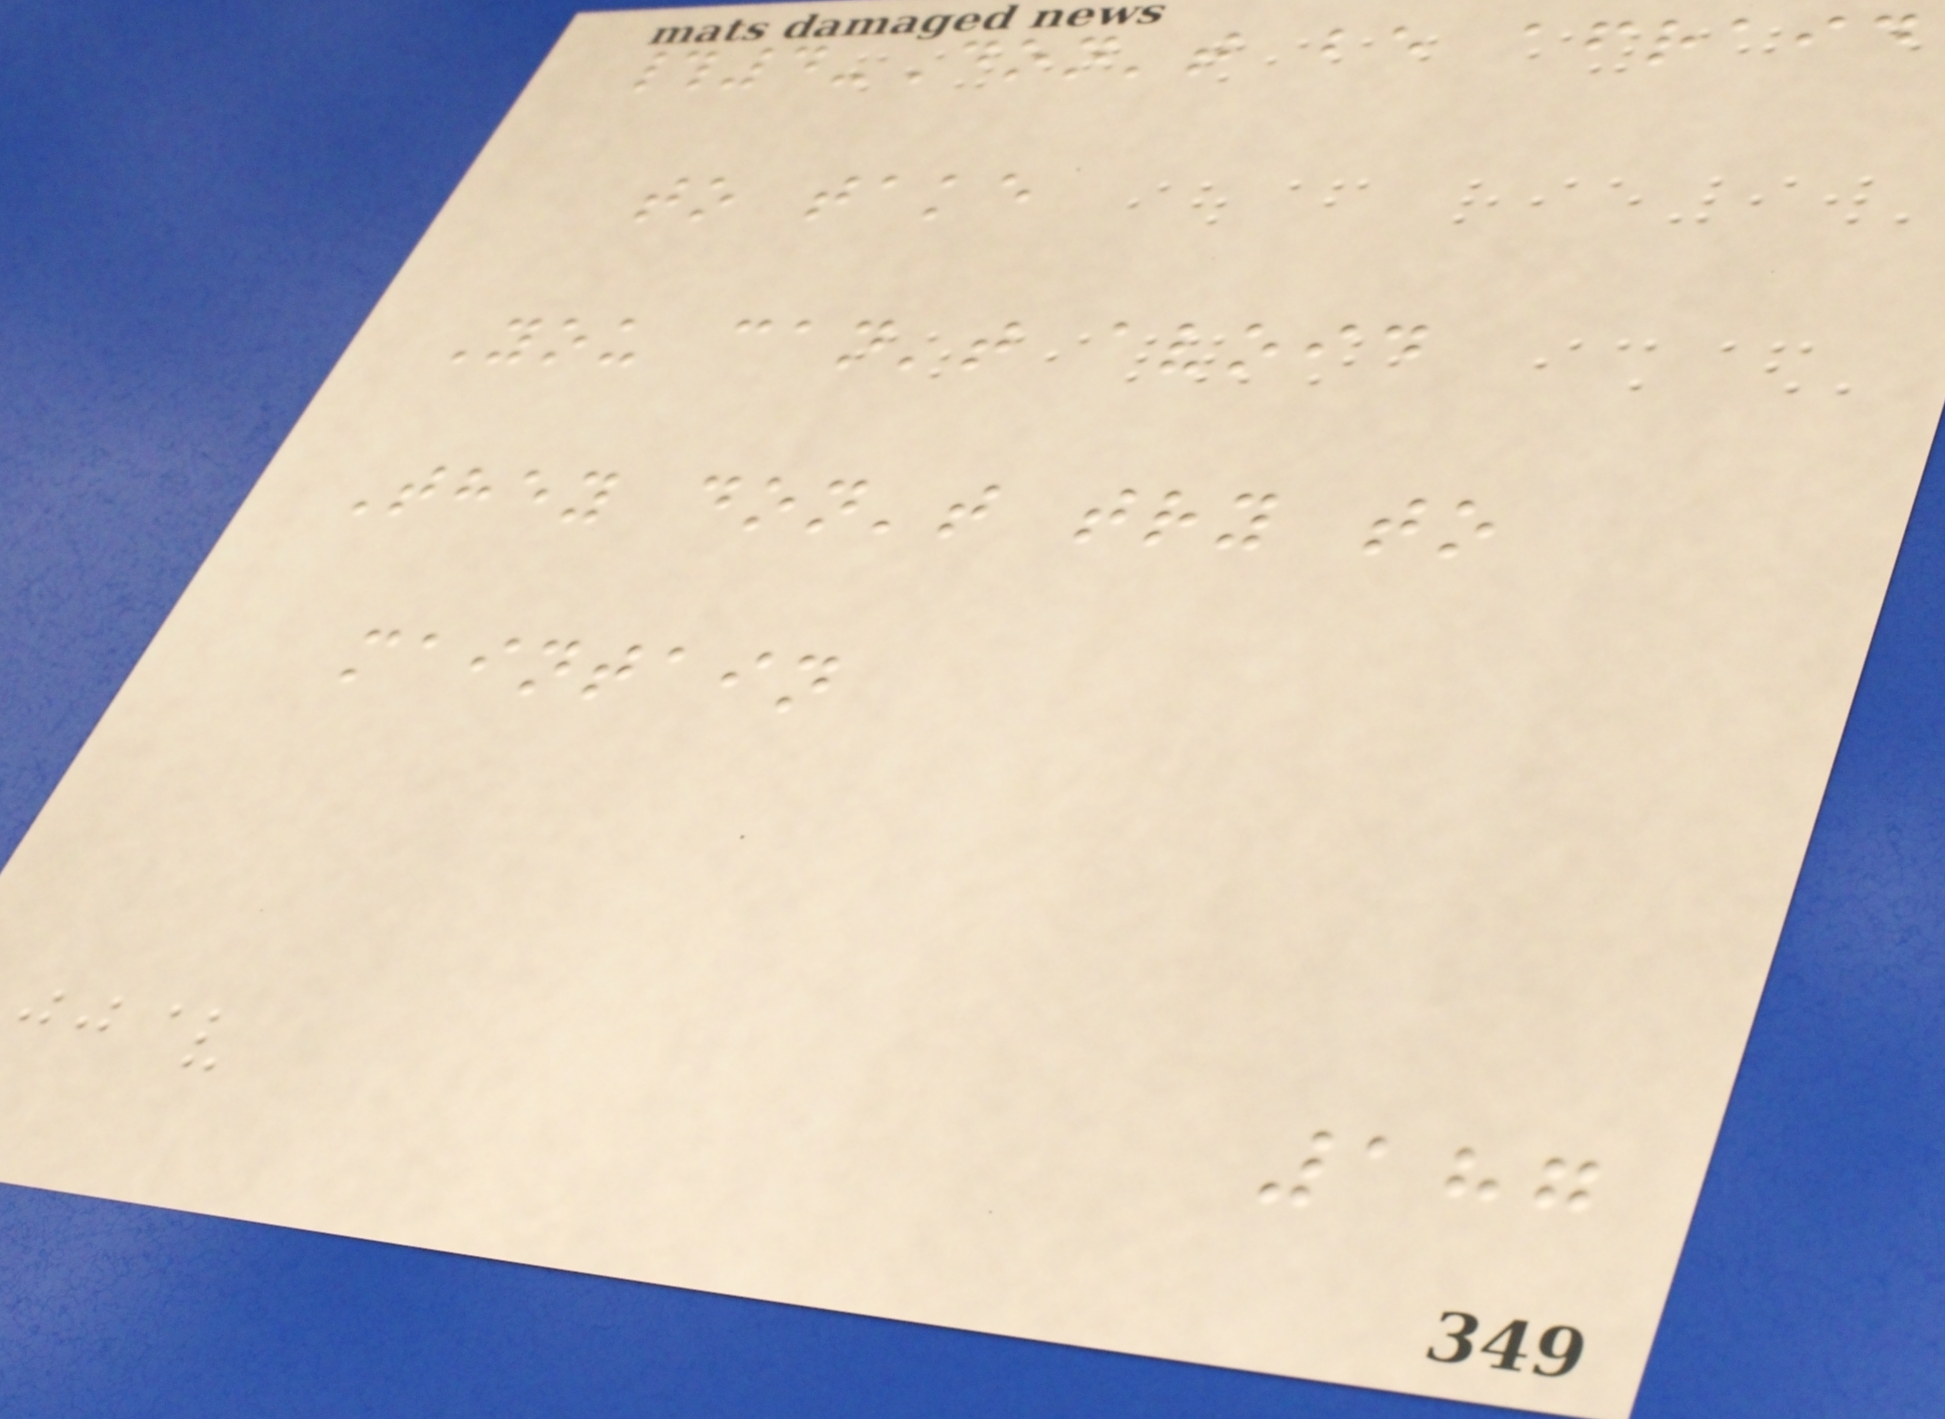#4-Don't be afraid
to take
You can't avoid
They don't try to
maintain
187
